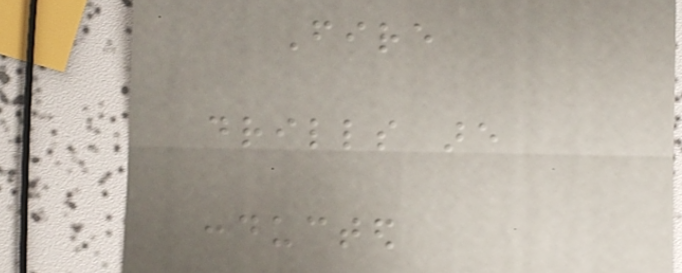Fire
drills are
conducted
